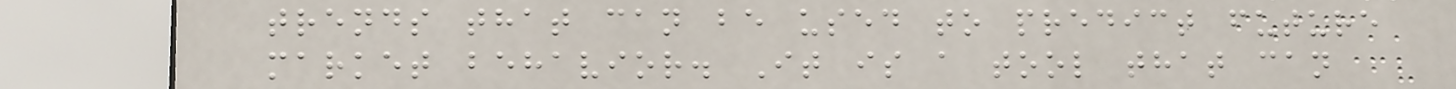trends that can be used to predict future
market behavior. It is a tool that can
